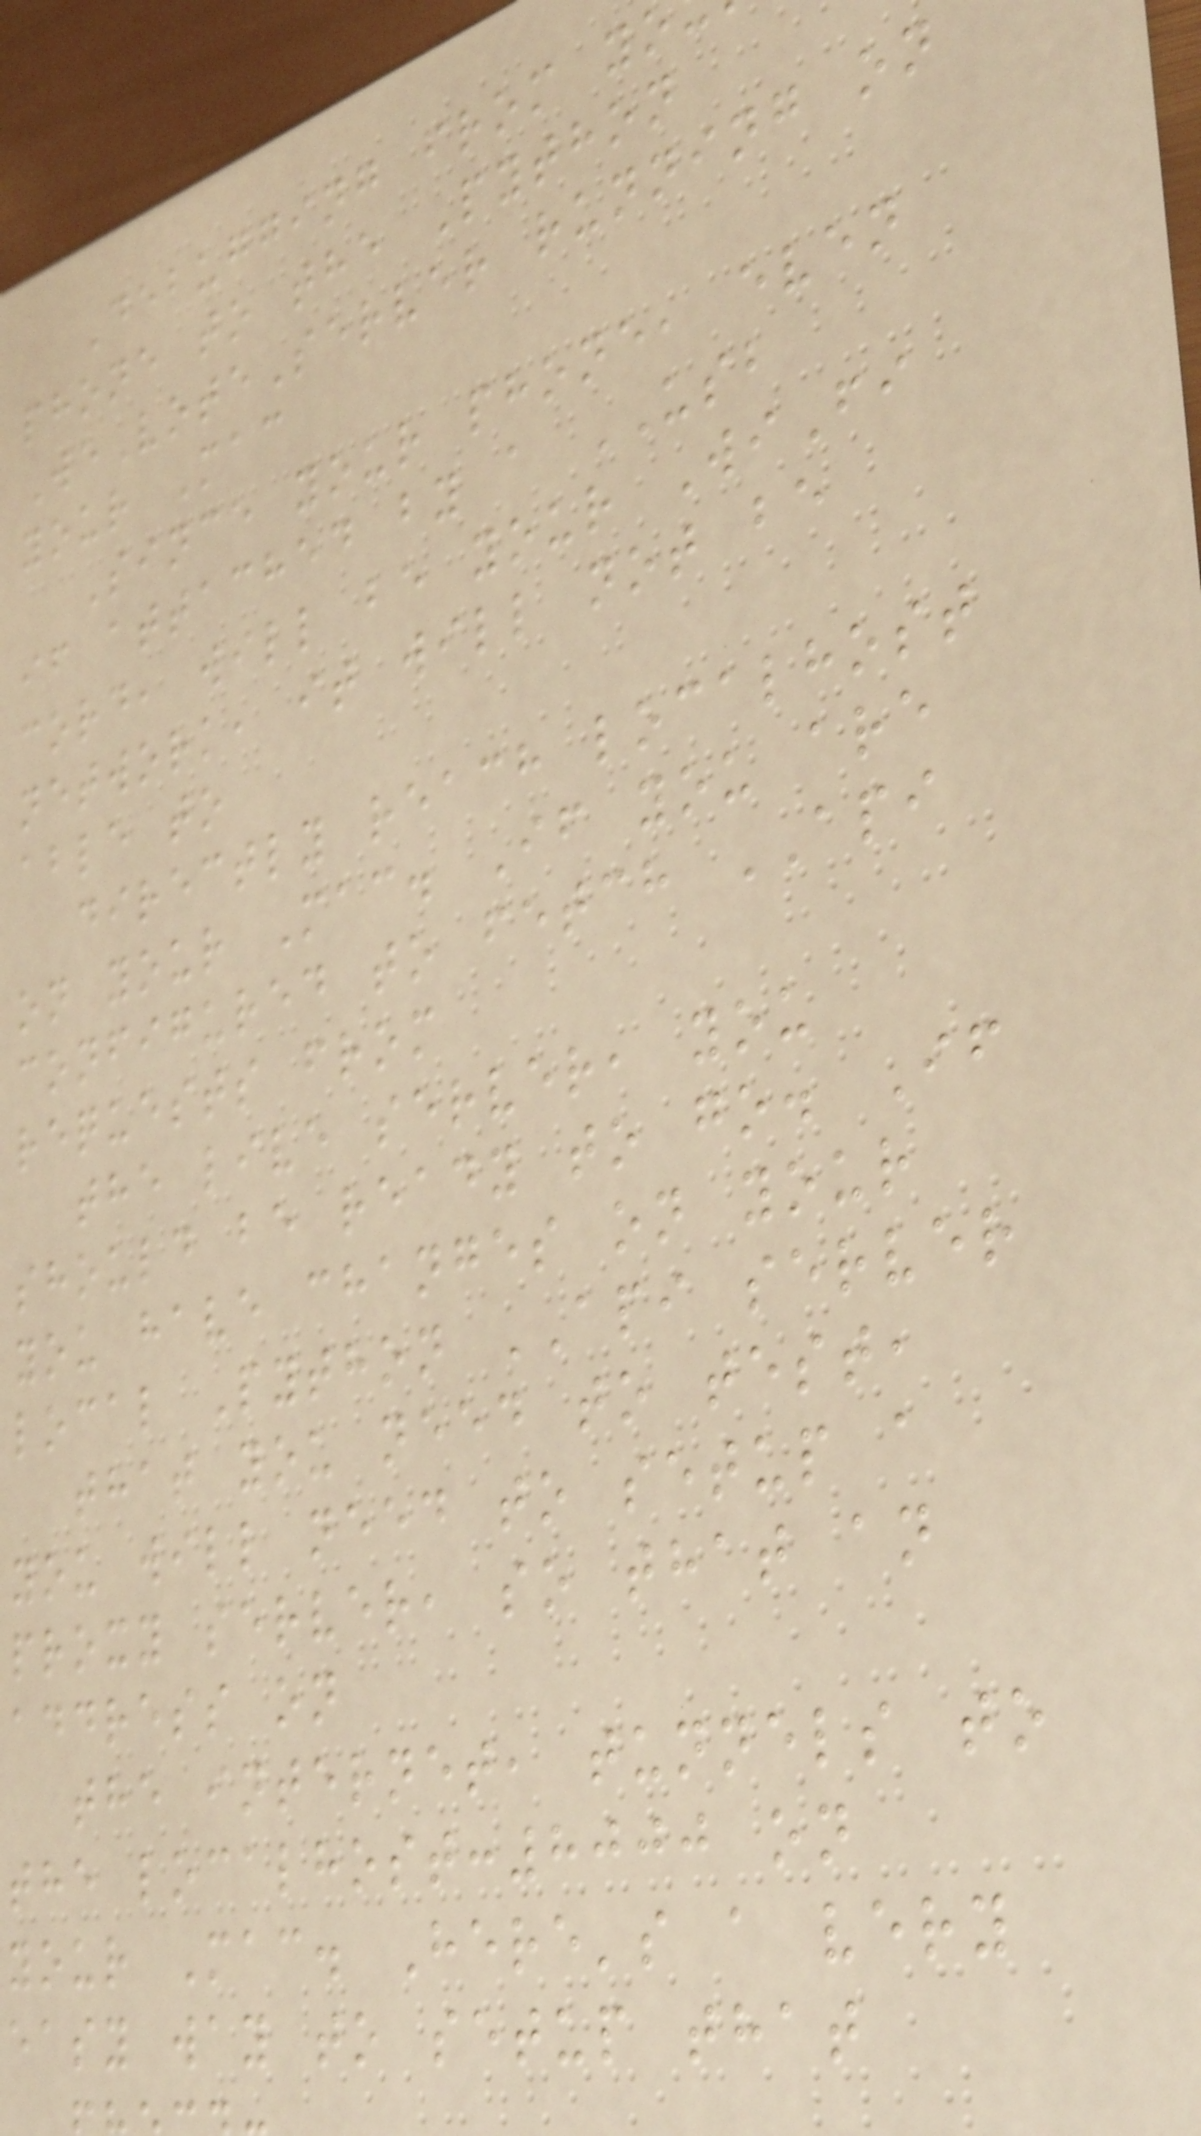Debugging from yo
phone to the Python
WeVoteServer running on
your Mac
Since your phone, even
if attached by a USB
cord, will be your WiFi
network, it will not be
able to
directly reach localhost
on your Mac. If you are
configured to fetch API
requests from
the live server, you
should be ready to go. If
you have changes on your
local Python API server
that you need to test,
you will need to setup a
proxy server, so that an
address on
the internet, tunnels to
the localhost:8000 on
your Mac. Here's a very
easy way to setup that
